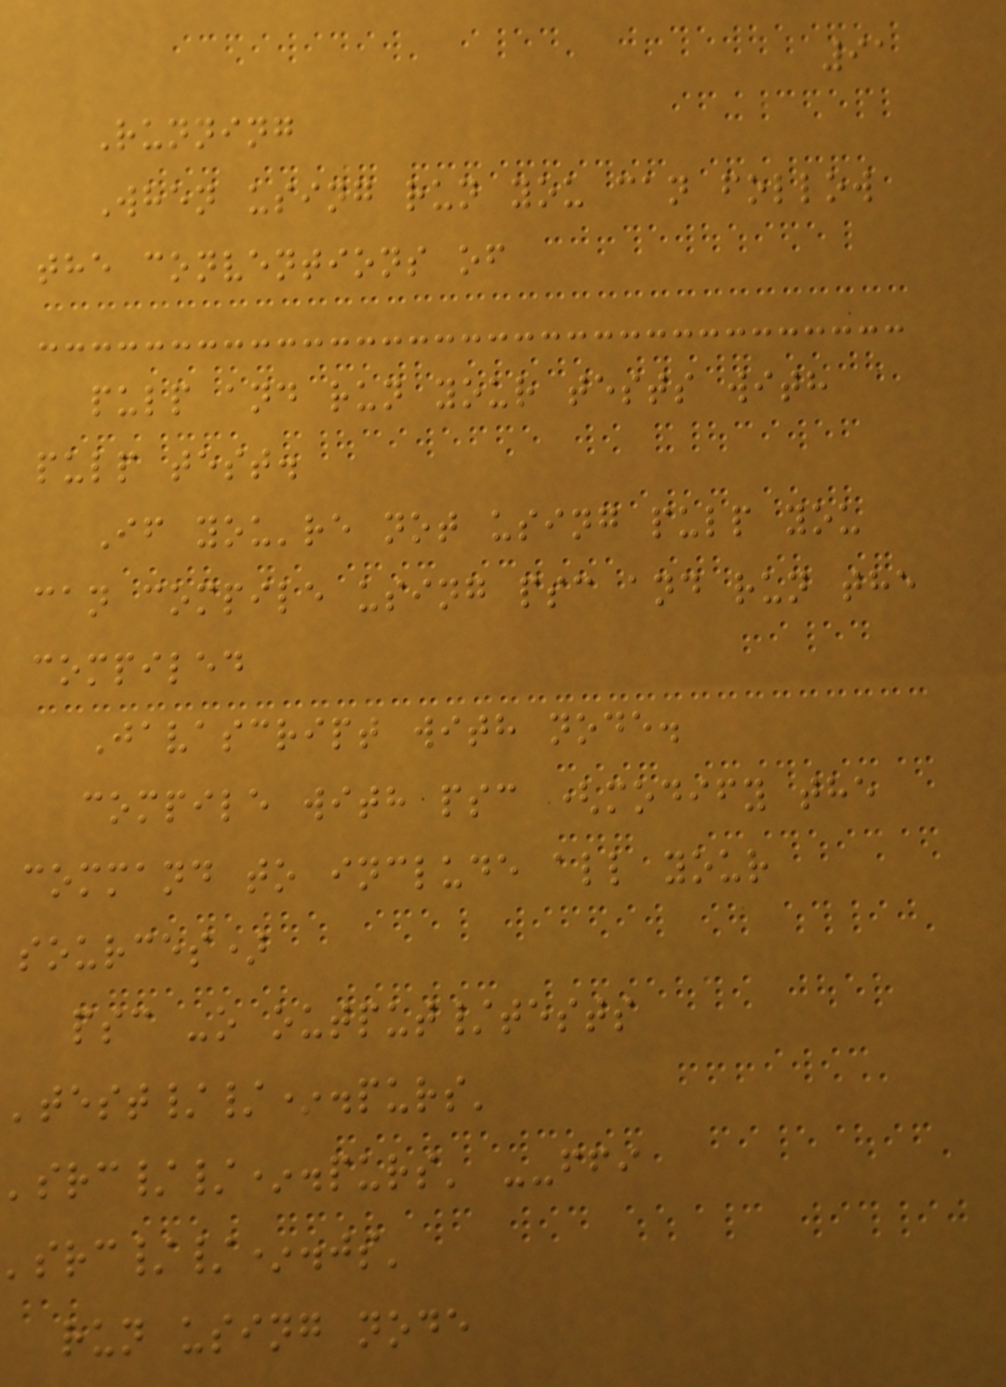91
Running
When using run you can follow
the conventions of
pulp and run your tests with
pulp test.
If you're not using pulp you
can compile using psc and run the
compiled
Javascript with node.
compile with psc (modify the
command to include all your
sources)
psc -o output/tests
'test//*.purs'
'src//*.purs' --ffi
'src//*.js'
run using node
